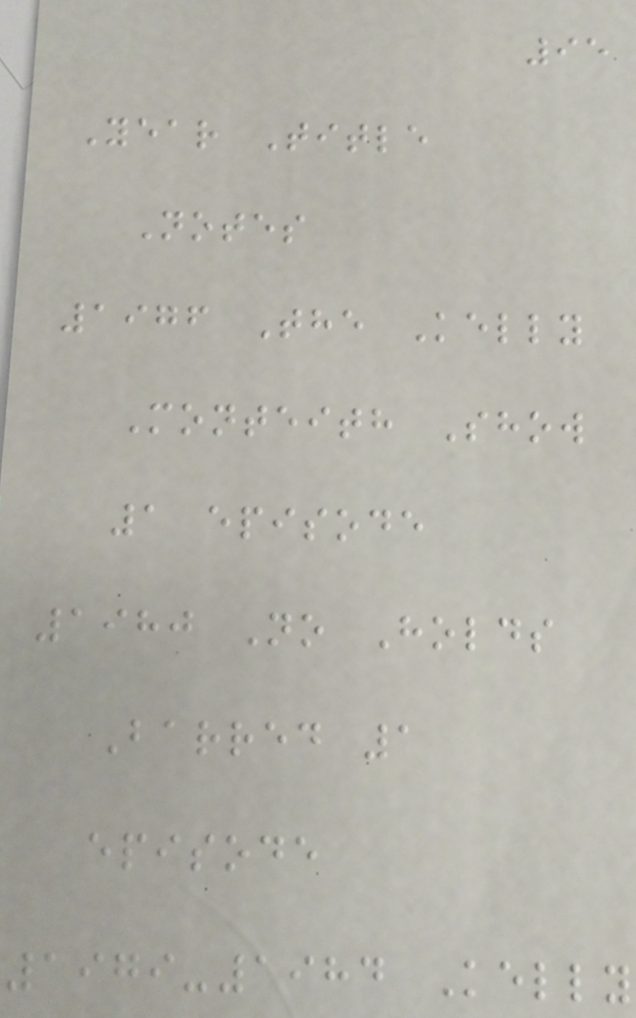95
Year Title
Notes
1976 The Kelly
Monteith Show
1 episode
1980 No Holds
Barred 1
episode
1979-1984 Kelly
